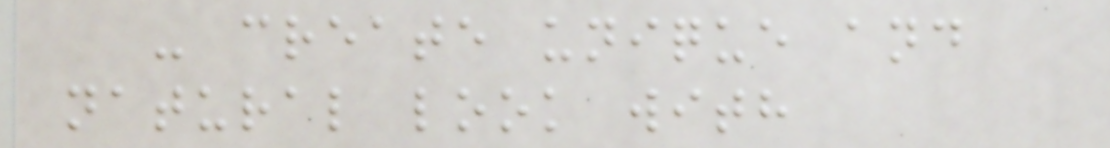- create unique and
natural look with
